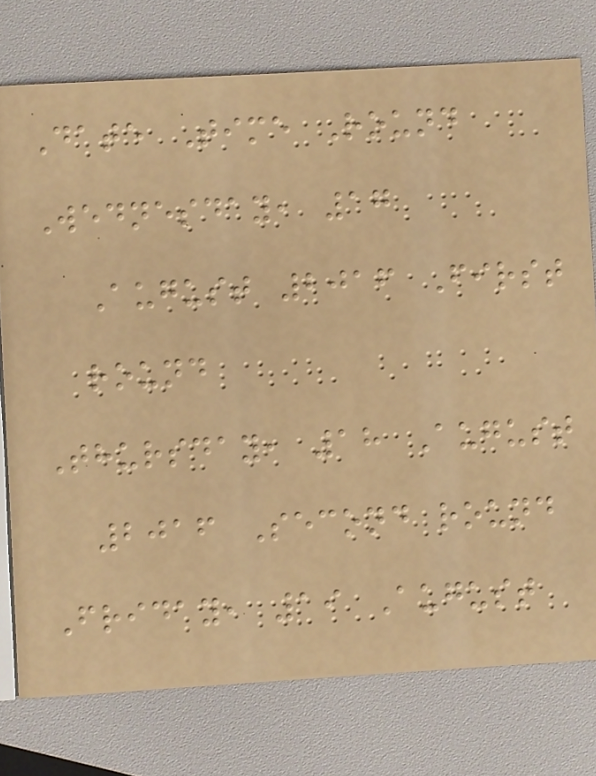Date Time Round
Wednesday, 17
August 2016 First
round
Thursday, 18 August
2016 Second round
Friday, 19 August
